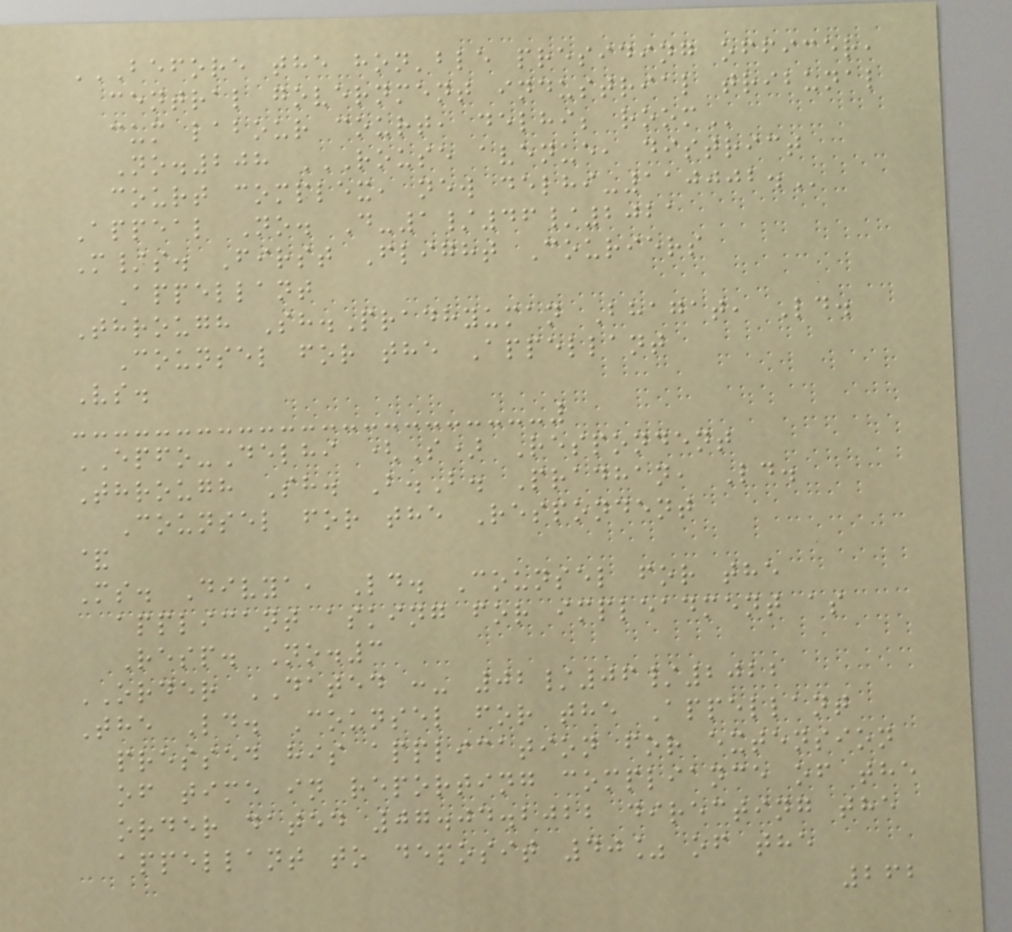BEFORE THE HON'BLE PRESIDING OFFICER,
CENTRAL GOVERNMENT INDUSTRIAL TRIBUNAL
CUM LABOUR COURT, DELHI; ROOM
No.208 ROUSE AVENUE, DISTRICT
COURT COMPLEX, NEW DELHI-110002.
Appeal No. D-1/46/2021
M/s. First Flight Couriers
Appellant
Through Sh.Pradhyuman Bhagat, Ld.
Counsel for the Appellant
Vs.
EPFO-Delhi (S) Respondent
Through Sh. B.B. Pradhan, Ld.
Counsel for the Respondent
&
Ms. Divya, Ld. Counsel for the
applicant asking for impleadment as
Resp. No.3
ORDER DATED :- 02/06/2022
The Ld. Counsel for the Appellant
pressed his application for extension
of time in reporting compliance of the
order dated 07.04.2022 directing the
appellant to deposit 40% of the
262
